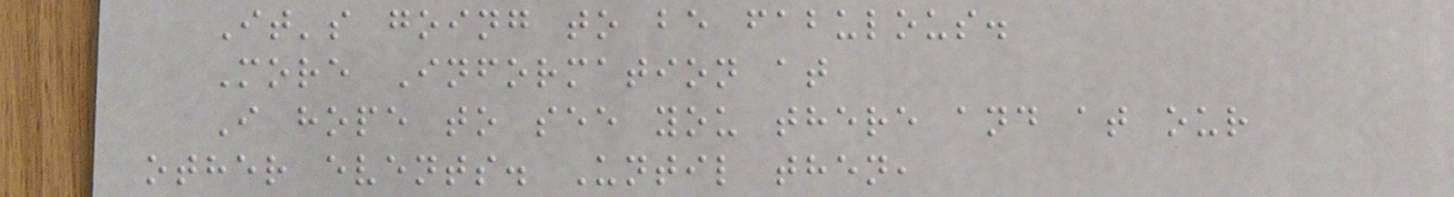It's going to be fabulous.
More Information at
I hope to see you there and at our
other events. Until then,
